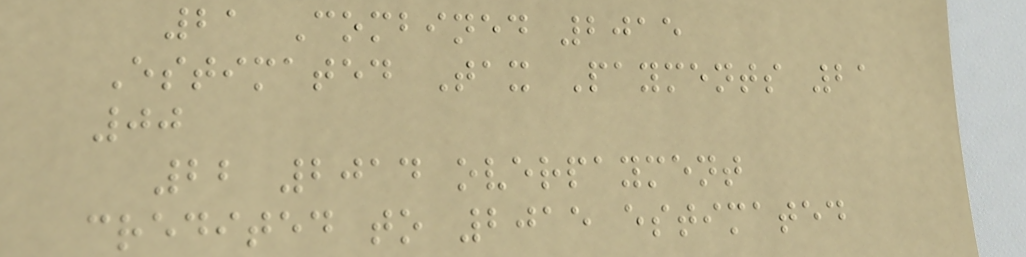21 Combined 2015
Estimated Tax Payments 21
00
22 2014 overpayment
credited to 2015 estimated
